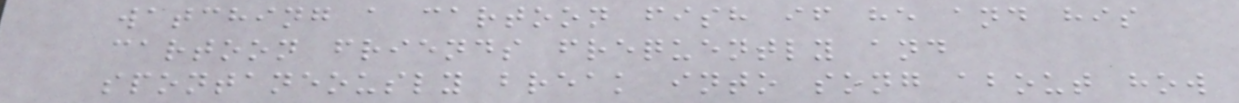watching a cartoon fish if he and his
cartoon friends frequently and
spontaneously break into song about how
